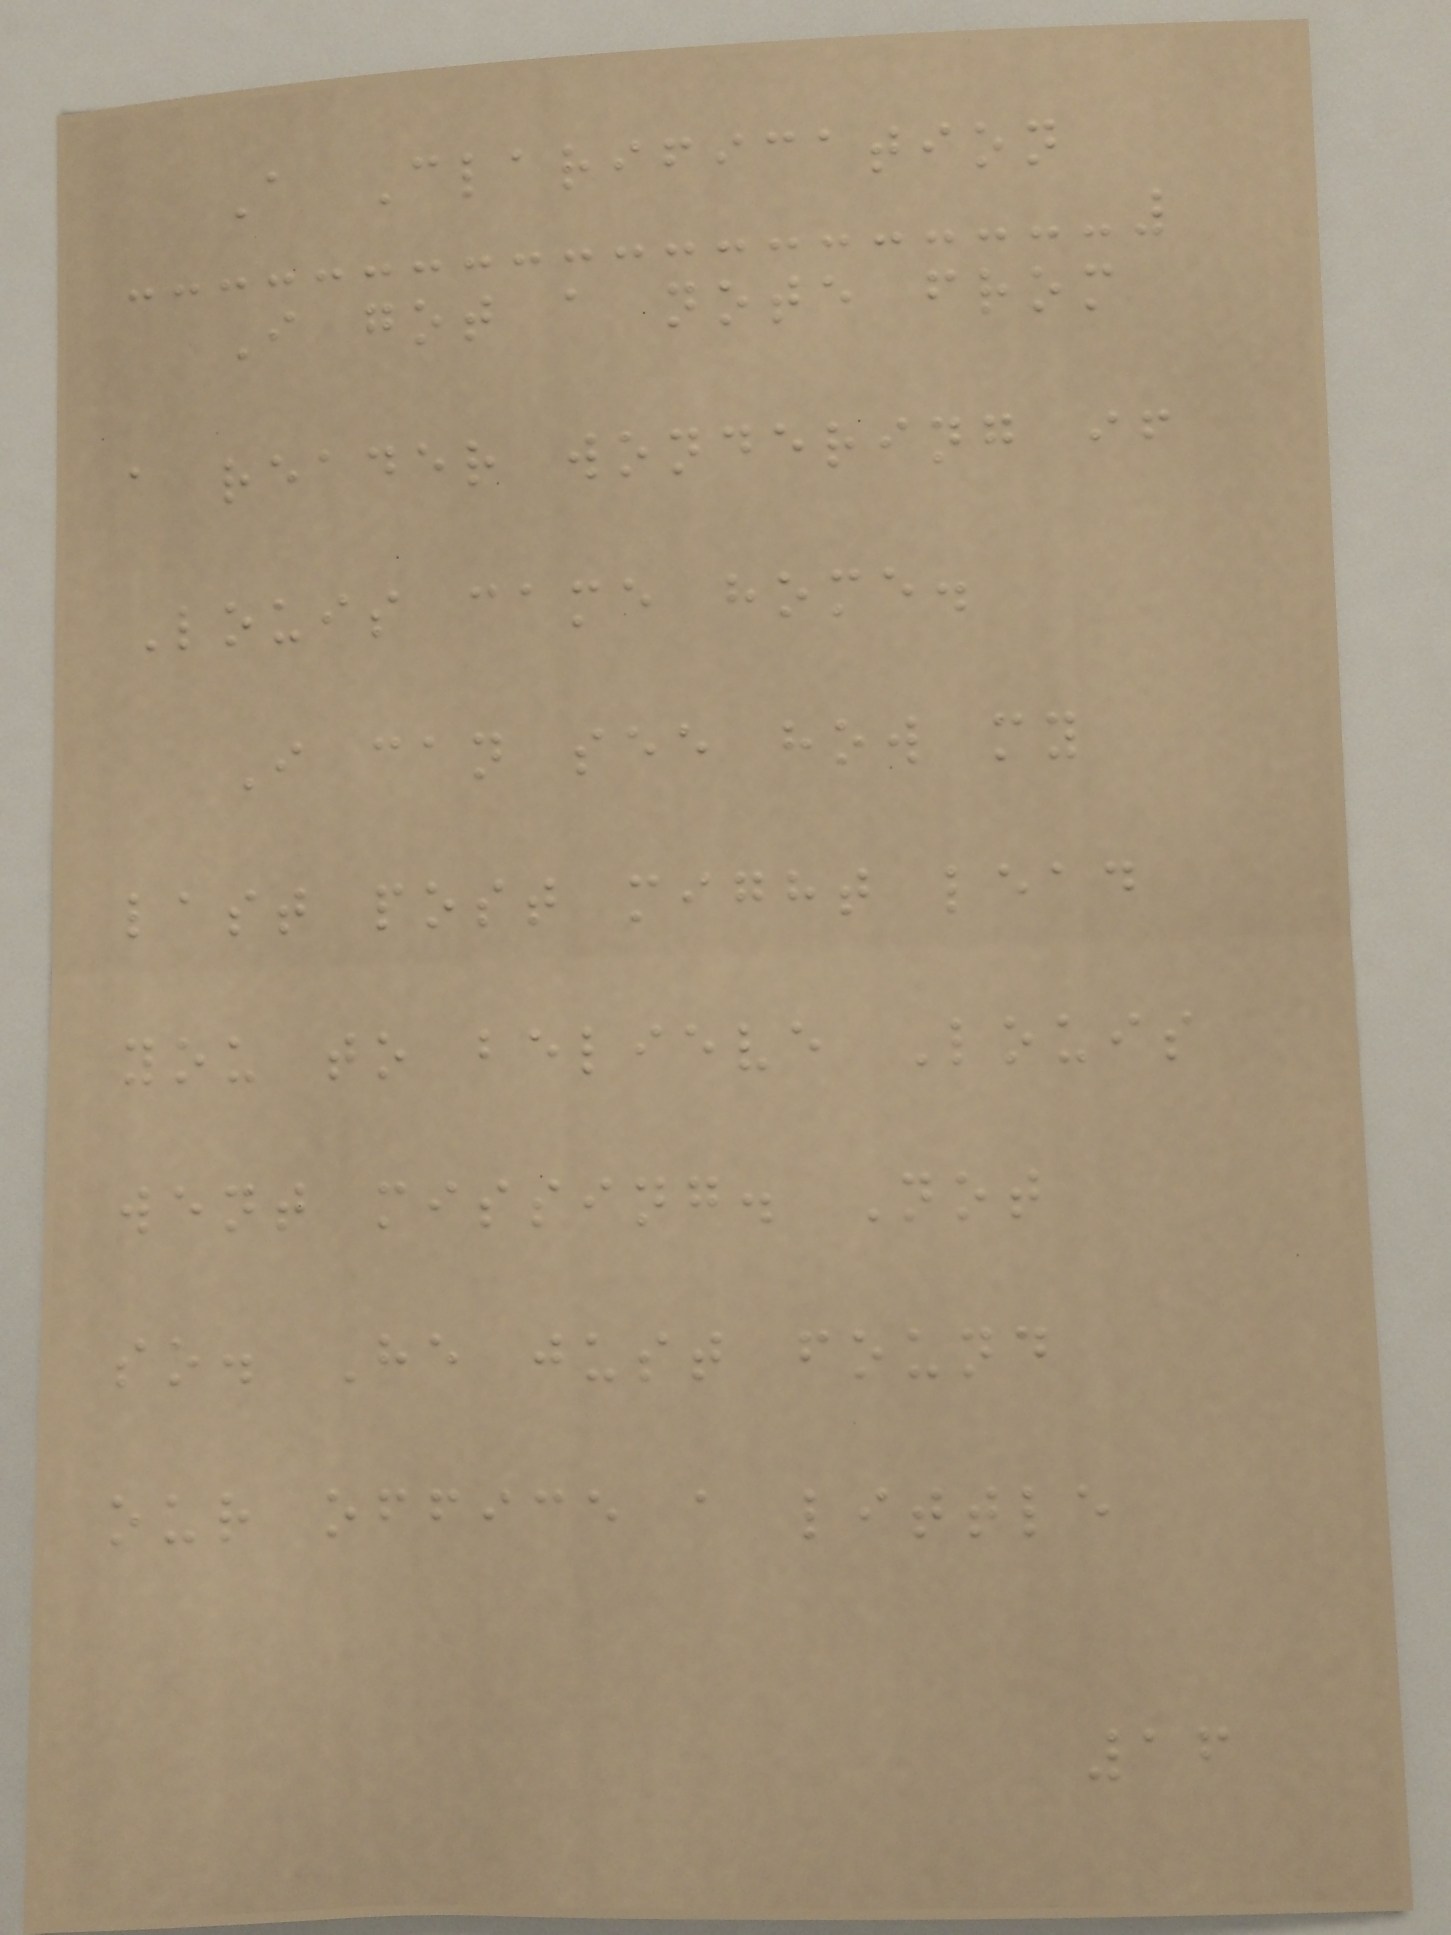A Clarification
I got a note from
a reader wondering if
Louis came home.
I can see how my
last post might lead
you to believe Louis
went missing. Not
so. He just found
our office a little
16
